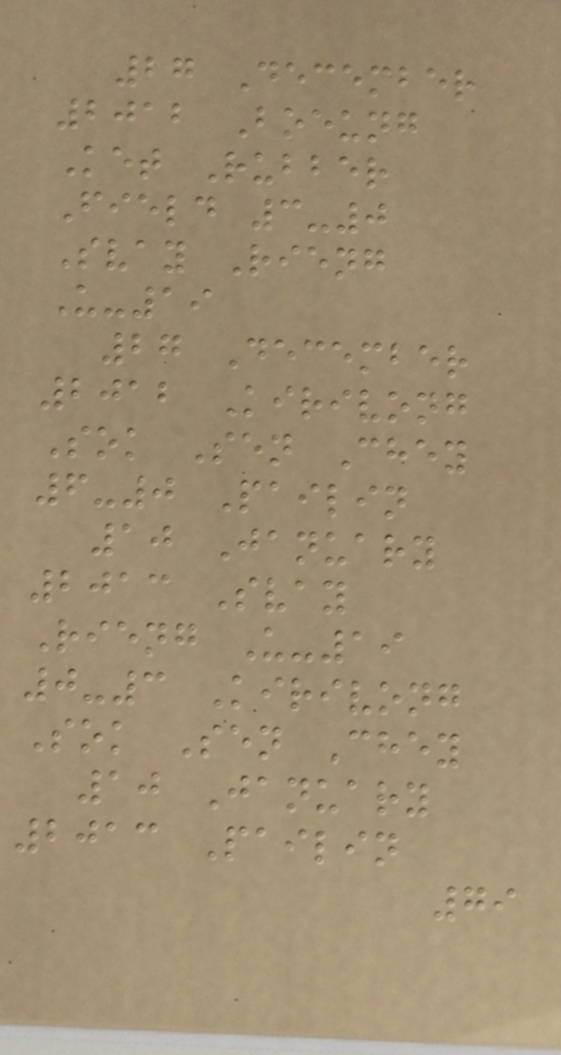27 December
2012 Boeung
Ket Rubber
Field 3-0
Svay Rieng
U-19
27 December
2012 Kirivong
Sok Sen Chey
6-0 Pailin
10 January
2013 Svay
Rieng U-19
0-3 Kirivong
Sok Sen Chey
10 January
2013 Pailin
79
